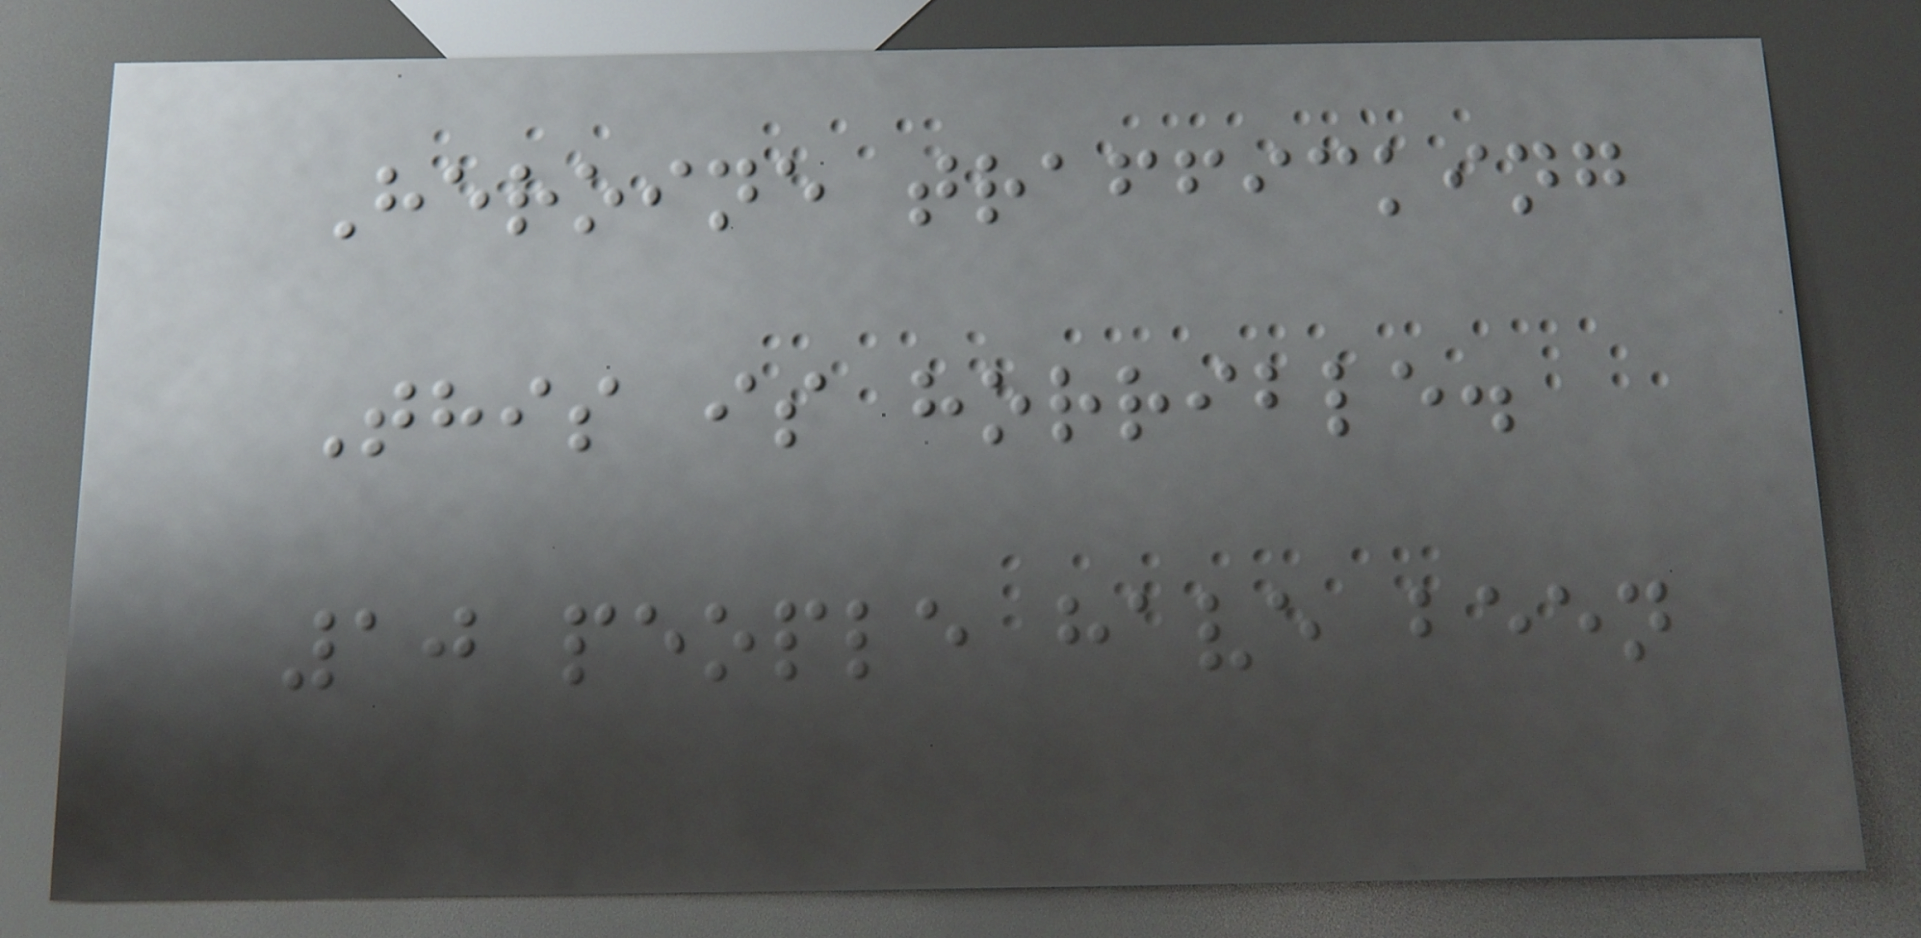Heroine trafficking
This is horrible.
10 people have been
